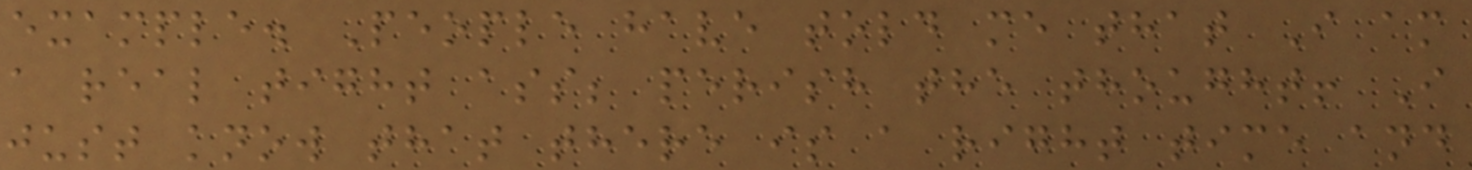example. People have told me that I am
a real tight ass; perish the thought! I
just know that there is a right time and
